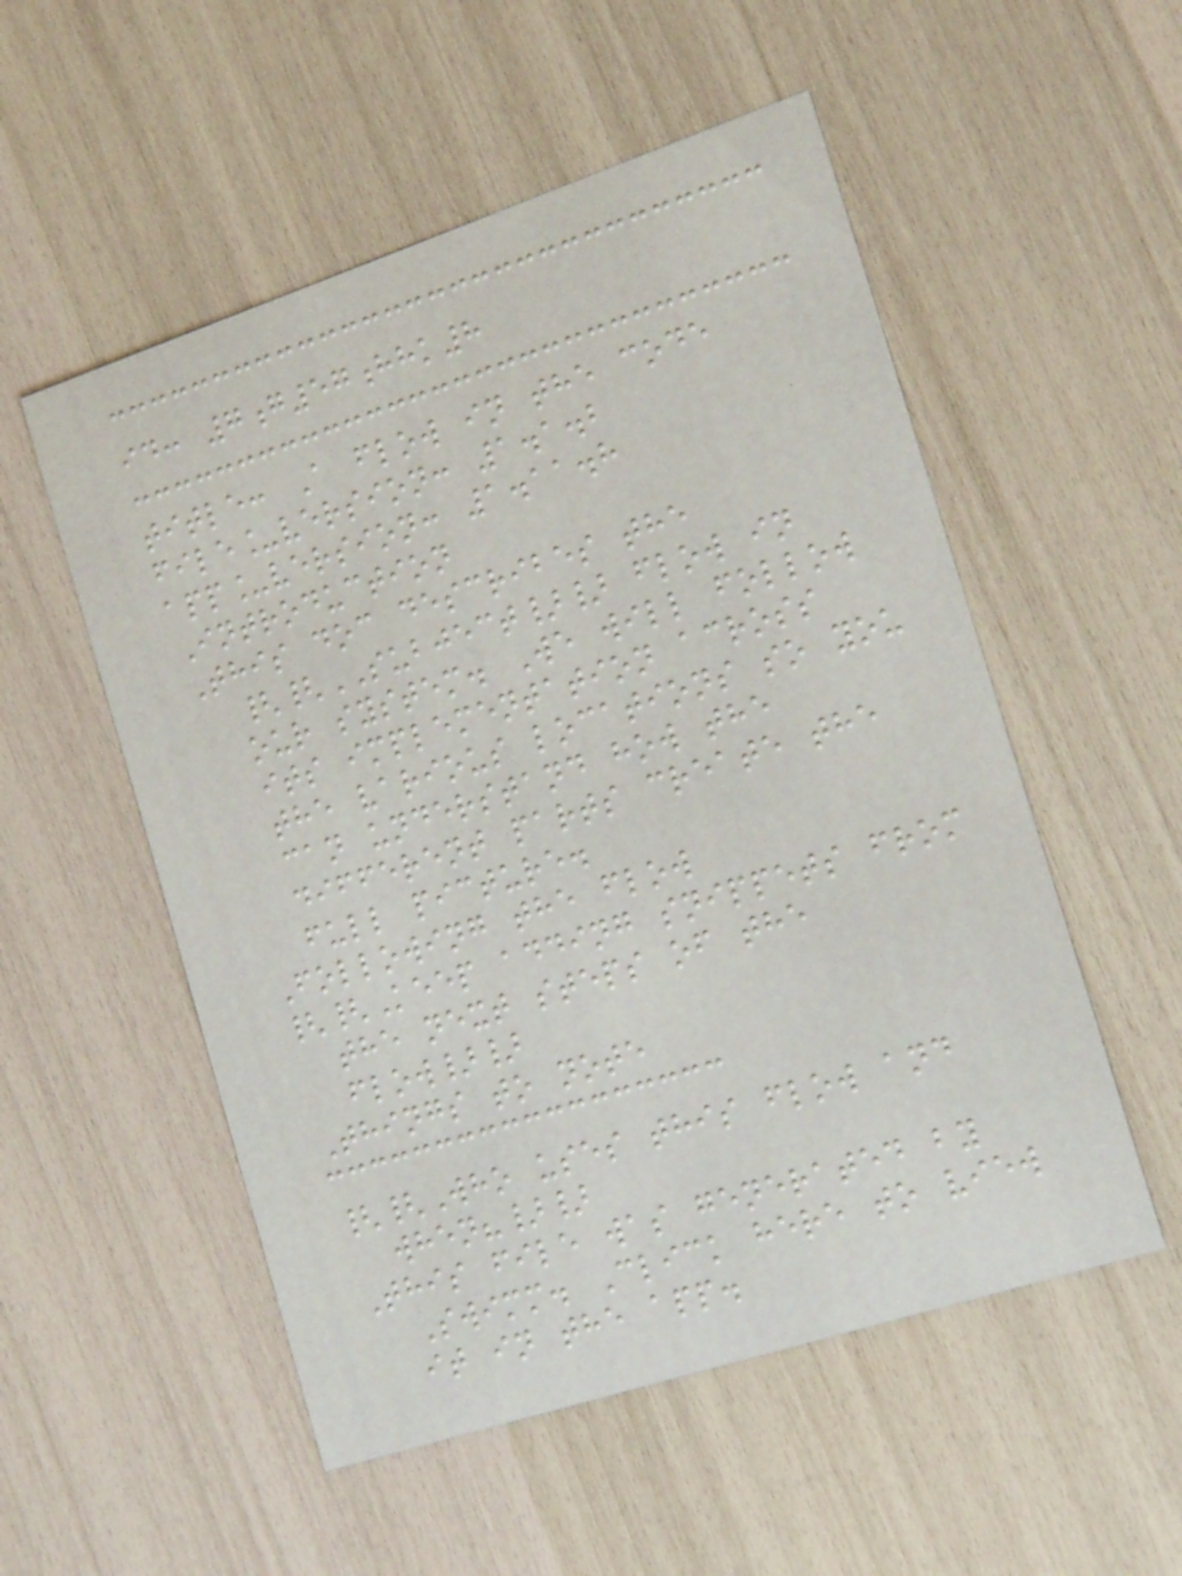id: 7g57hhk8
title: A flow in the code
file_version: 1.1.2
app_version: 1.11.8
Introduction
This doc describes the
{{SUBJECT}} flow in
our system. We will follow
its implementation across
the various locations so you
can understand how the
different parts create the
full picture.
Following the flow
{{Keep adding snippets from
the next steps of the
flow}}
Things to note
{{Who uses this flow and
when?}}
This file was generated by
Swimm. Click here to view
it in the app.
